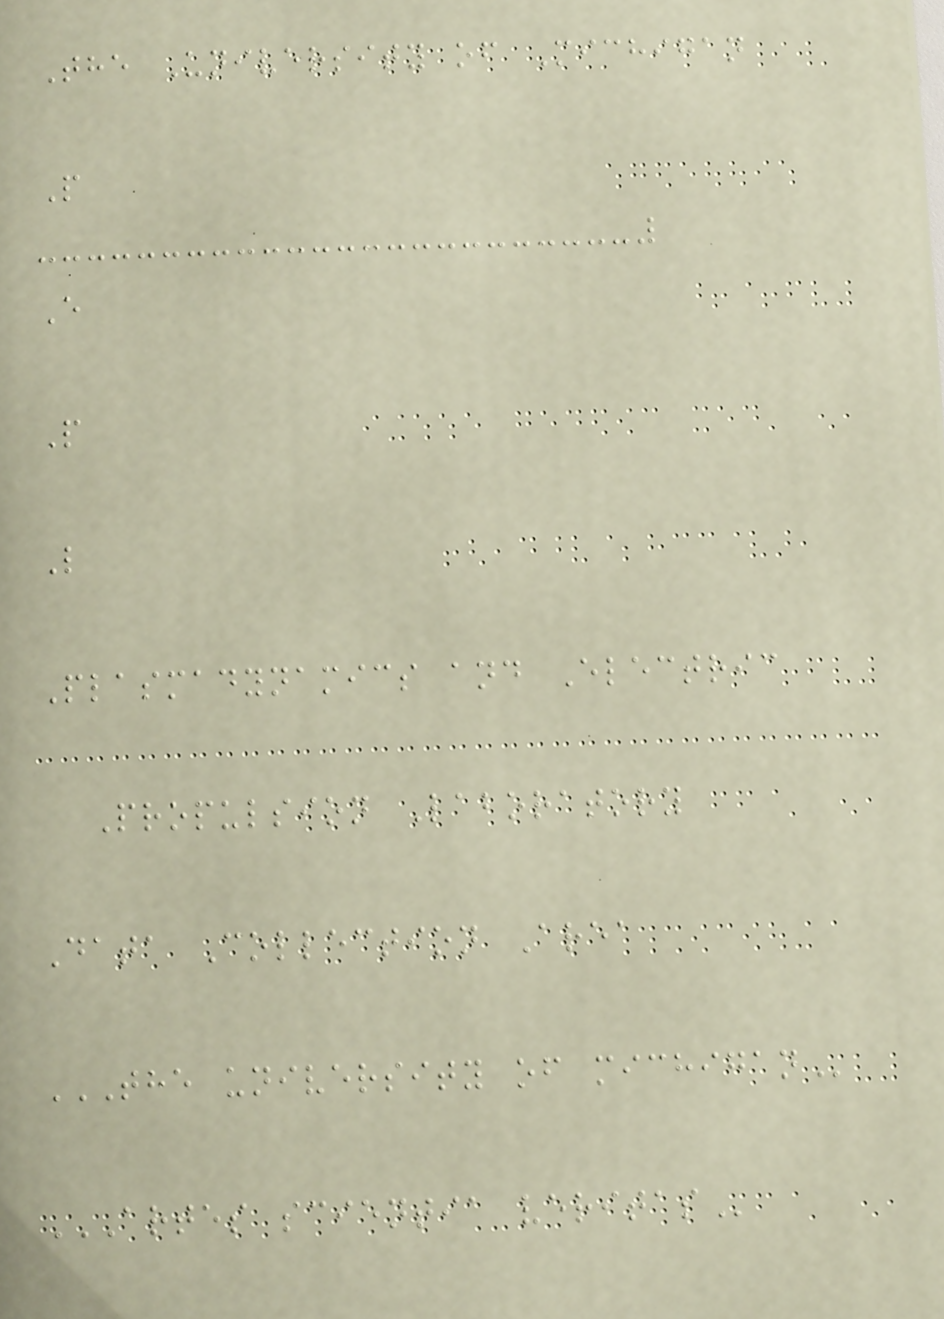The University of Michigan
P
E
P
L
Plasmadynamics and Electric
Propulsion Laboratory
Data Collection Area
THE UNIVERSITY OF MICHIGAN
ARTES SCIENTIA VERITAS
